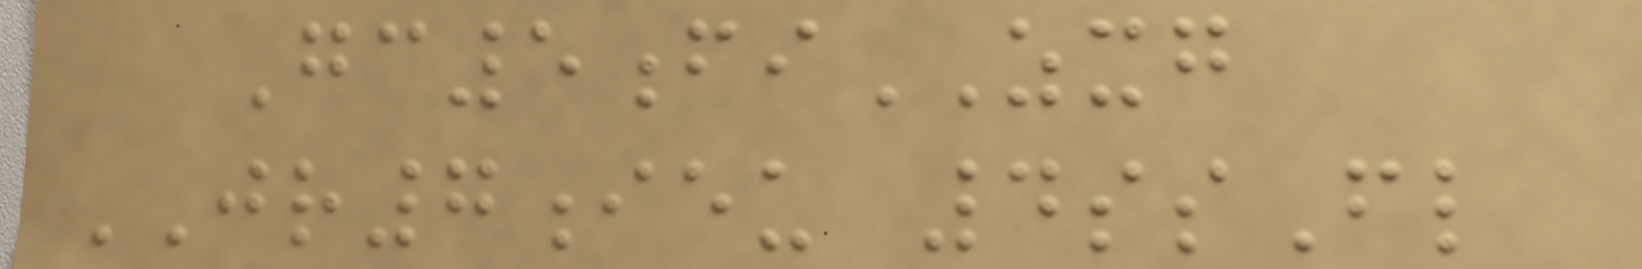Gc5fiZXG
JR7ieu 4ssFl
